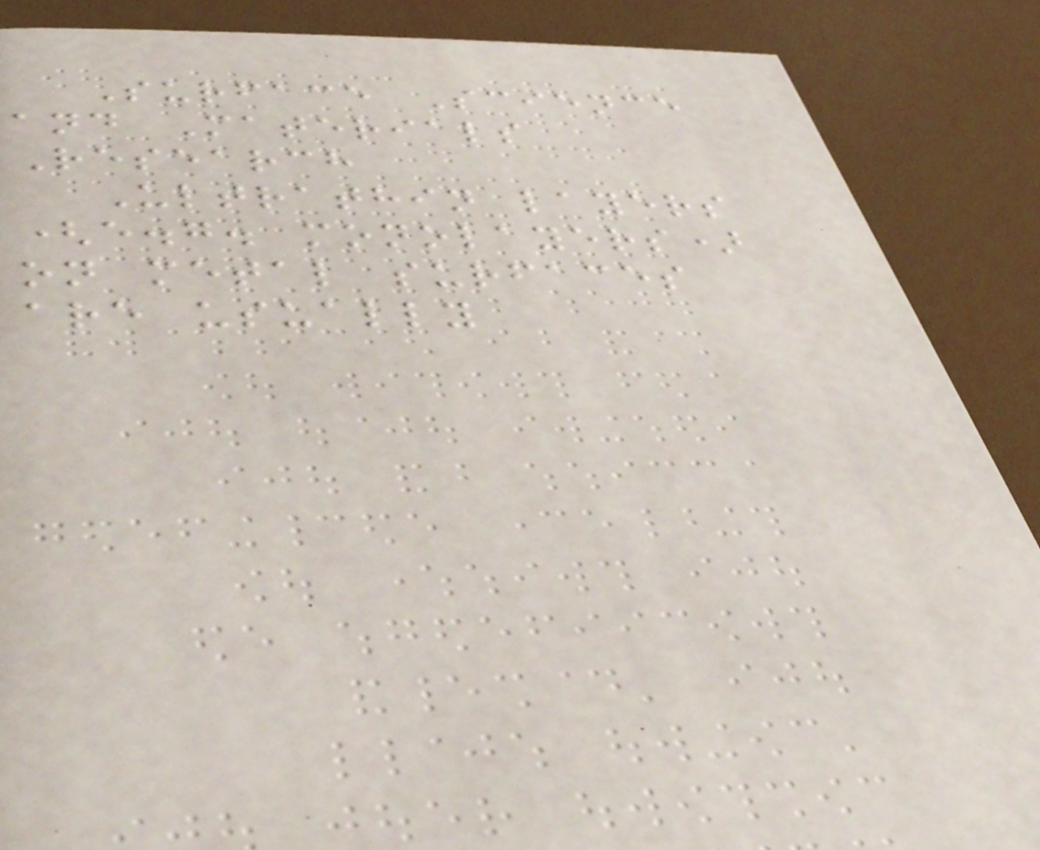Surface Science
and Materials
Research
Ultrathin layers
(e.g. monolayers)
on metal surfaces
are usually
